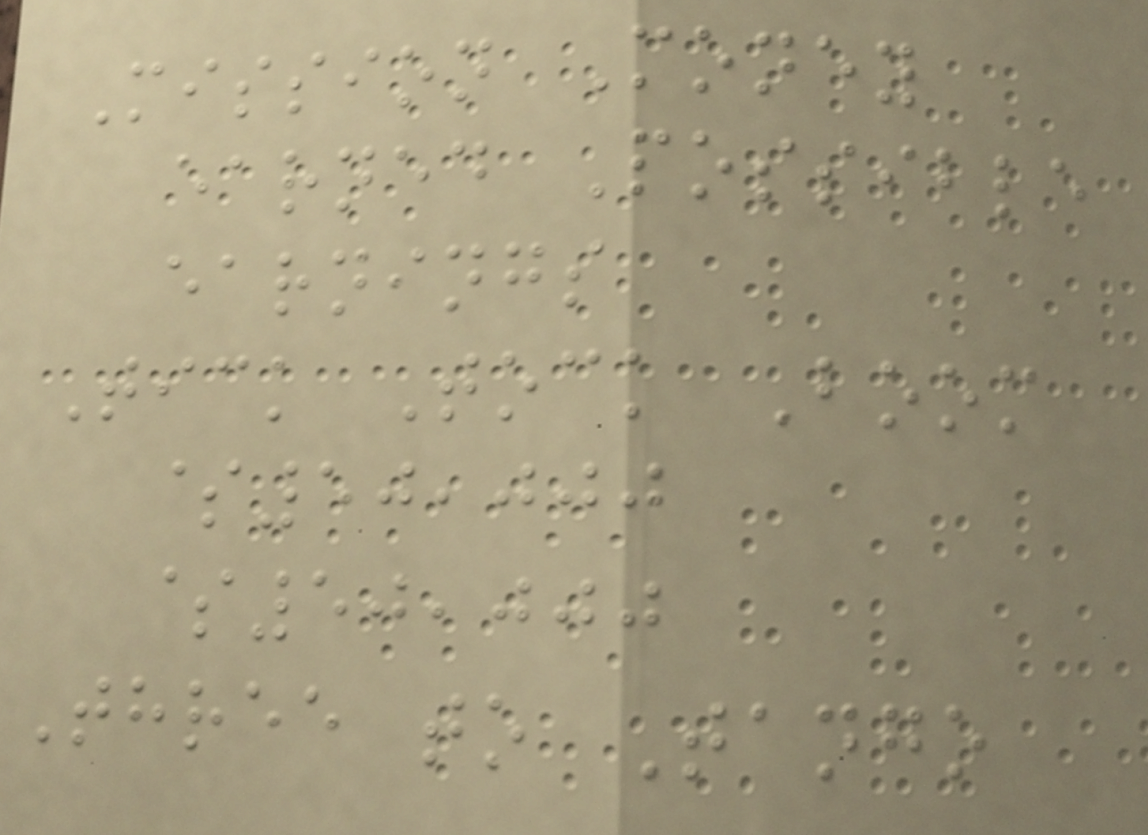Mission Money
earned Possible
earnings
Tick Tock Boom
$50,000
$50,000
Three to Tango
